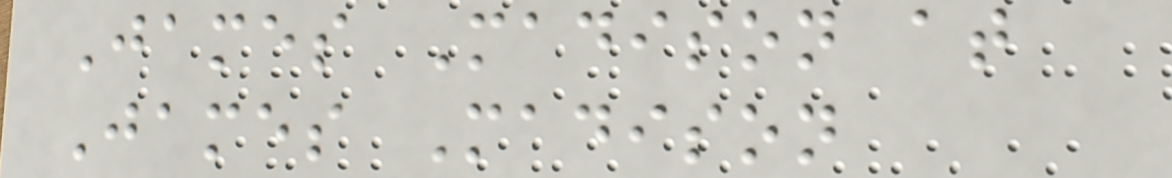James Madison at
James Madison
